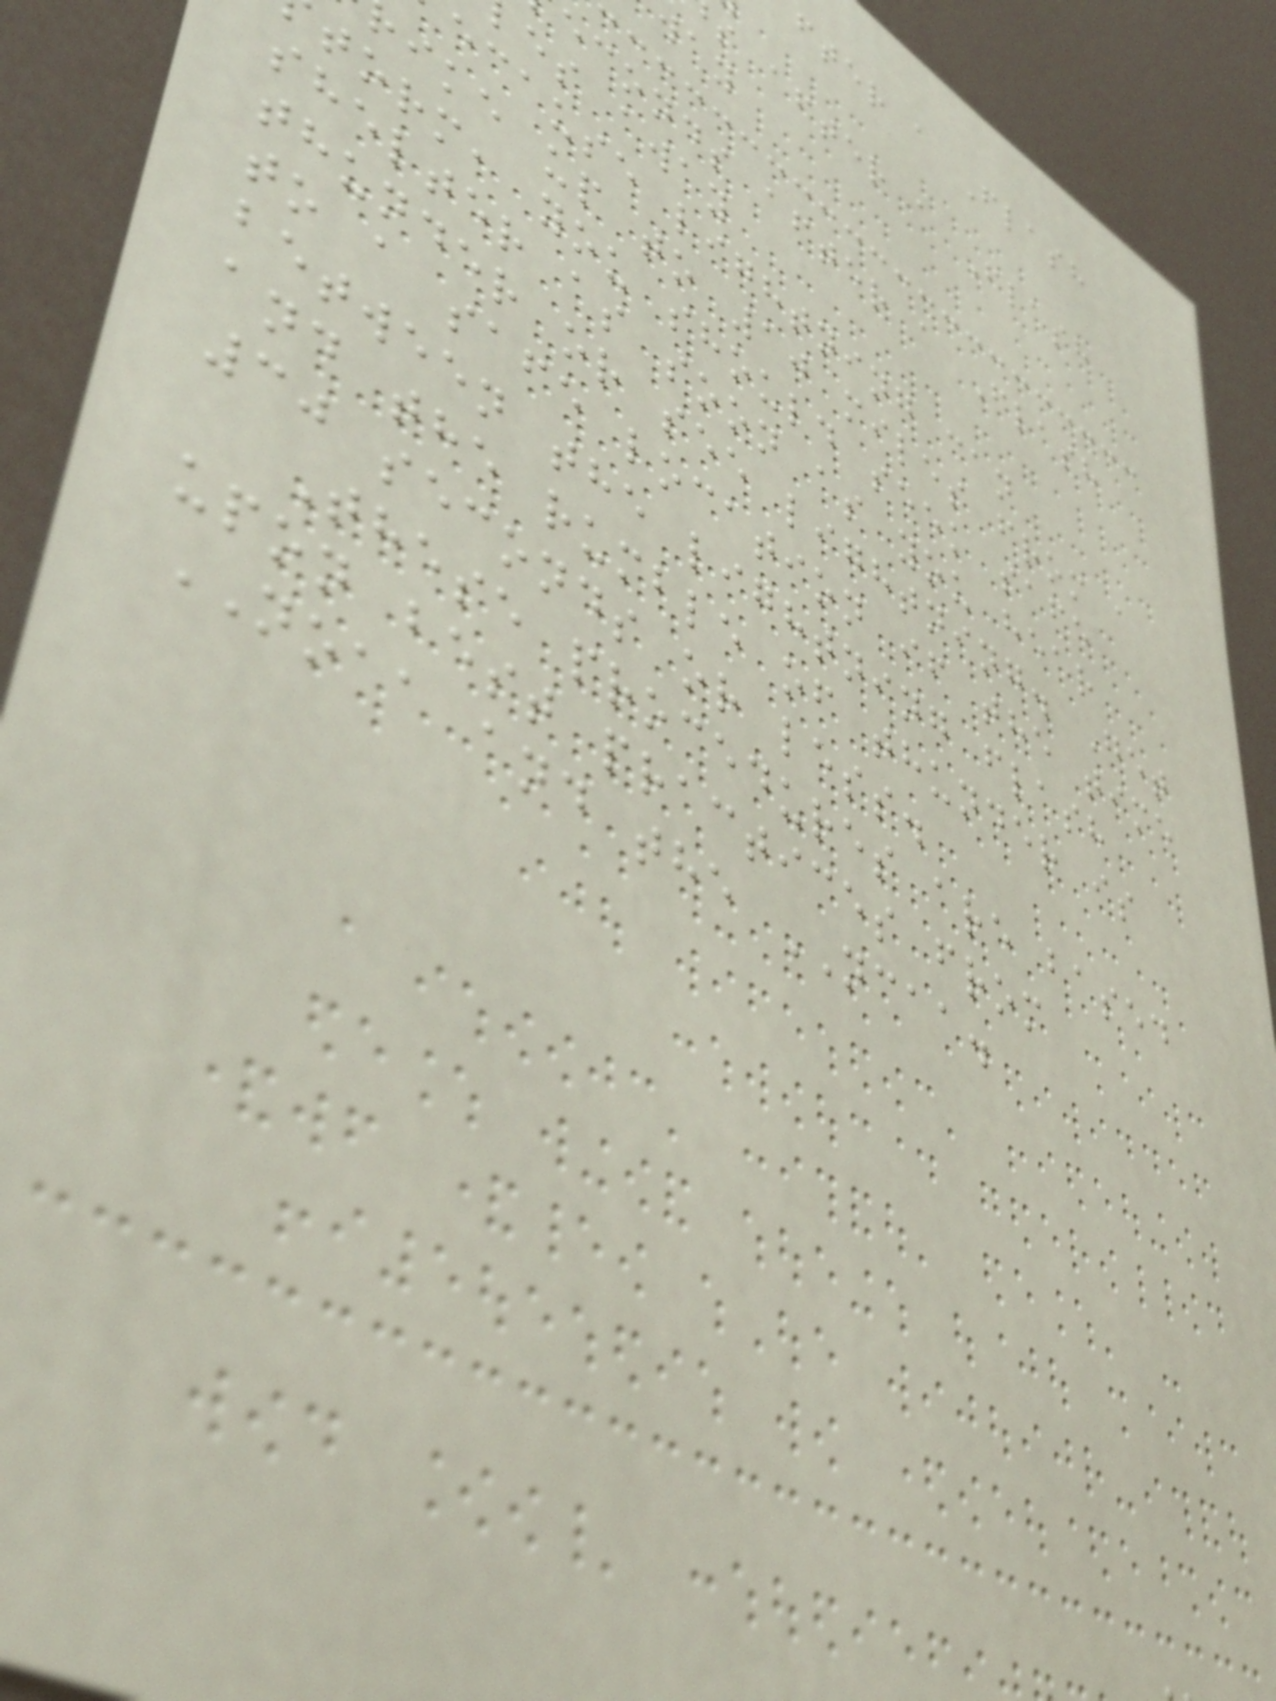fter a Flash
s after a Flash
econds after a Flash
es away
ecause lightning can
ike up to 10 miles from a
torm, you should seek safe
shelter as soon as you hear
thunder or see lightning. Get
to a safe location if the time
between the lightning flash
and the rumble of thunder is
30 seconds or less.
These procedures are based
upon best practices from
NOAA and the NCAA.
